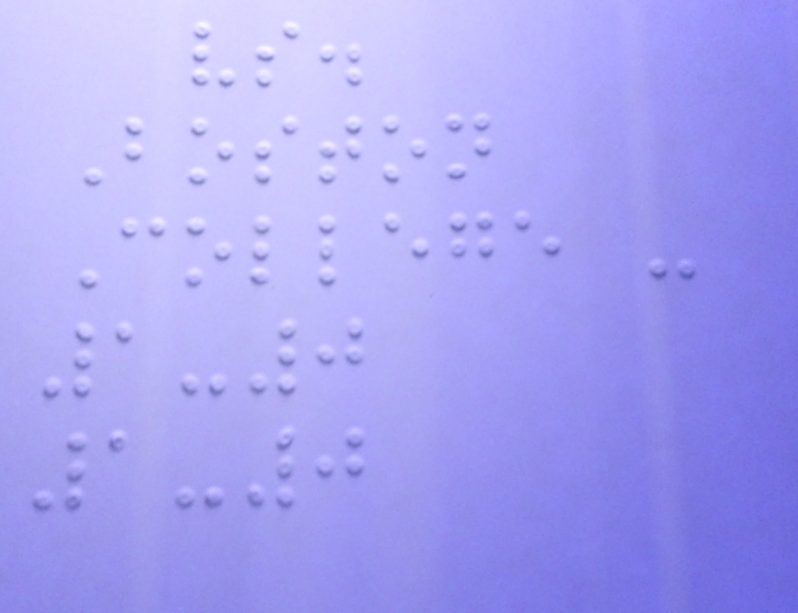vs.
Boston
College -
1-0
1-0
